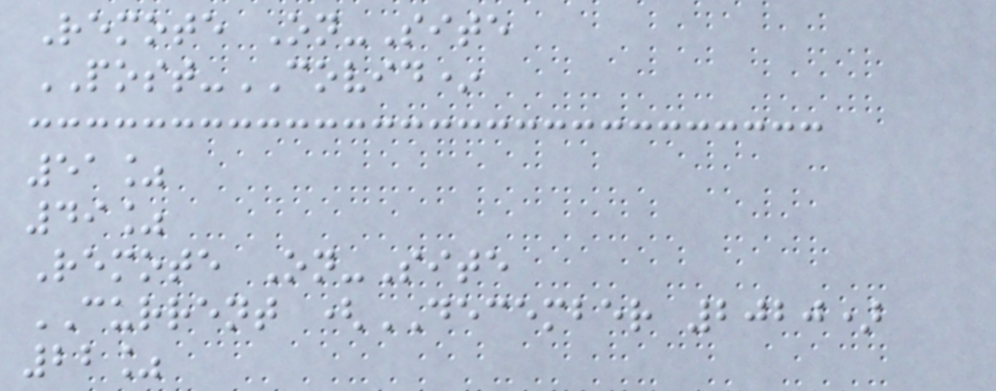Remote On-Site
POST-COVID*
51%
49%
Remote On-Site
CURRENT (DECEMBER 2020)
22%
